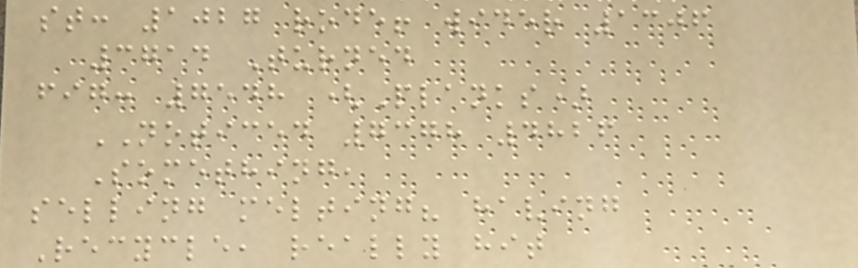st: 1027 rode! wider 1306
3714 Turned
fig: 7548 (Planks)
NOTICED 7378 4826
Something,
selling melting? having
Recycle, really hit
